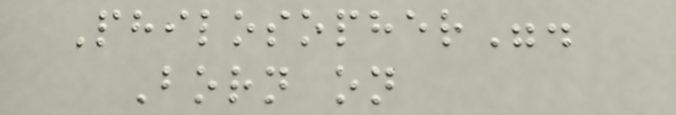Philosopher".
Born on
